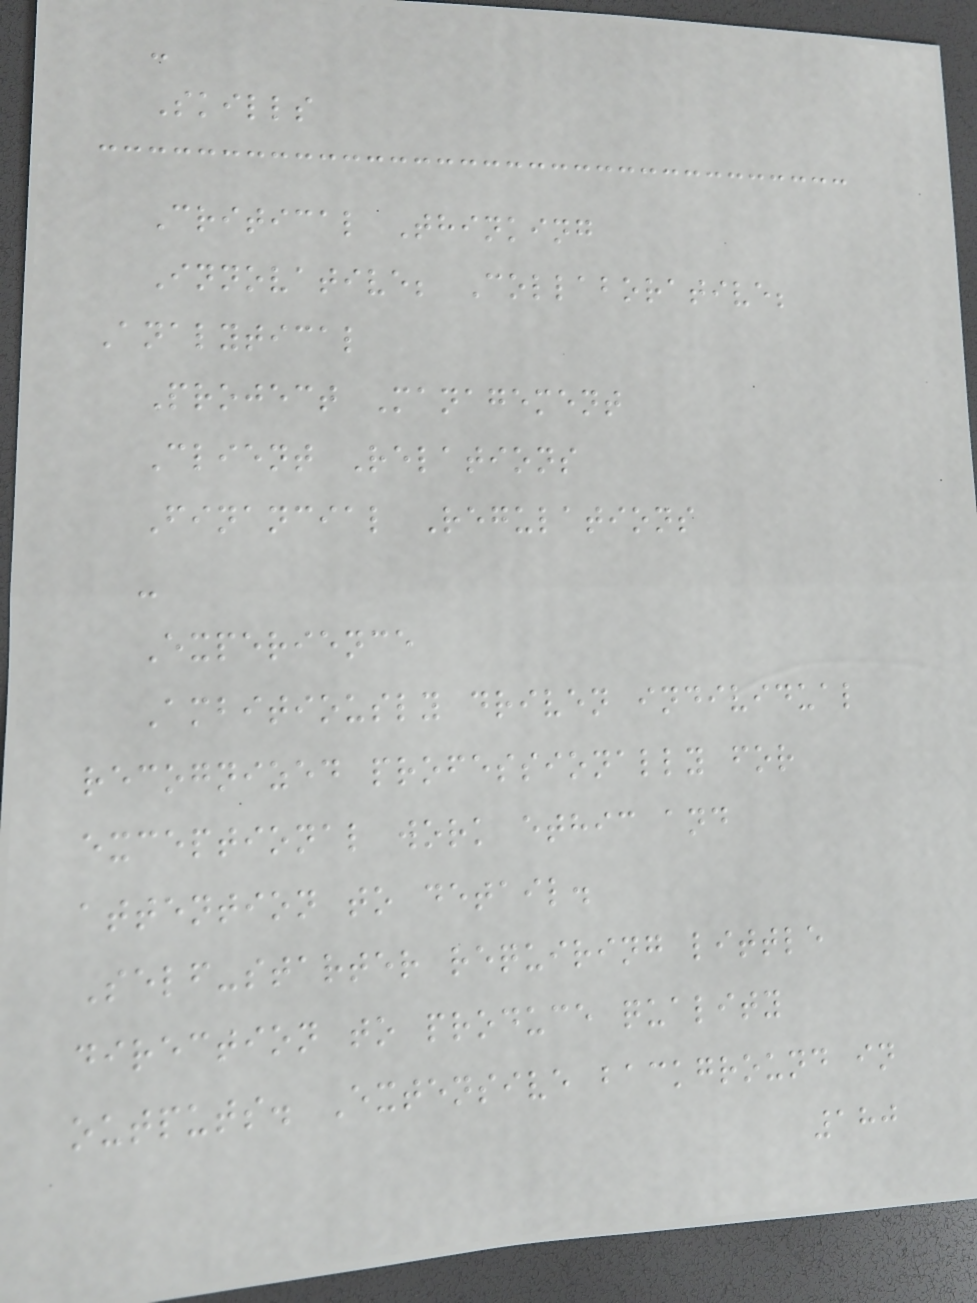-
Skills
Critical Thinking
Innovative; Collaborative;
Analytical
Project Management
Client Relations
Financial Regulations
-
Experience
Ambitiously driven individual
recognized professionally for
exceptional work ethic and
attention to detail.
Self-starter requiring little
direction to produce quality
outputs. Extensive background in
180
